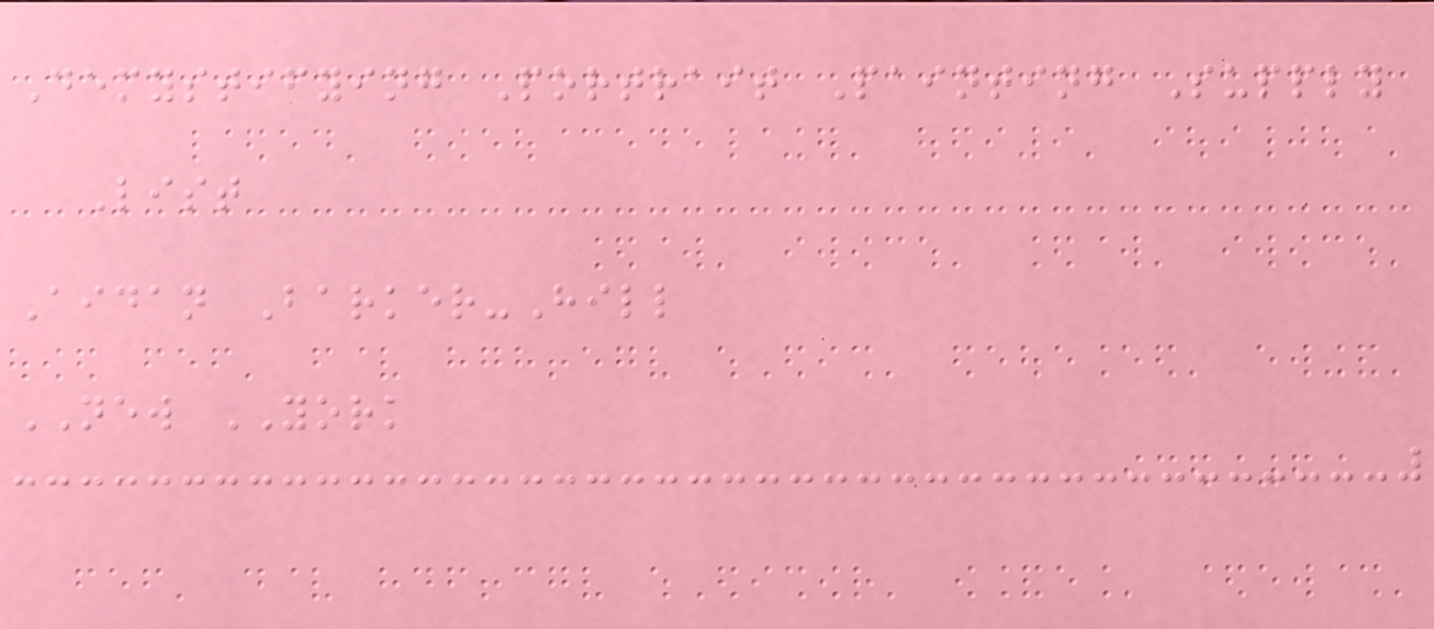Demystifying Portrait Painting Supply
List
Aidan Barker-Hill
NEW YORK
